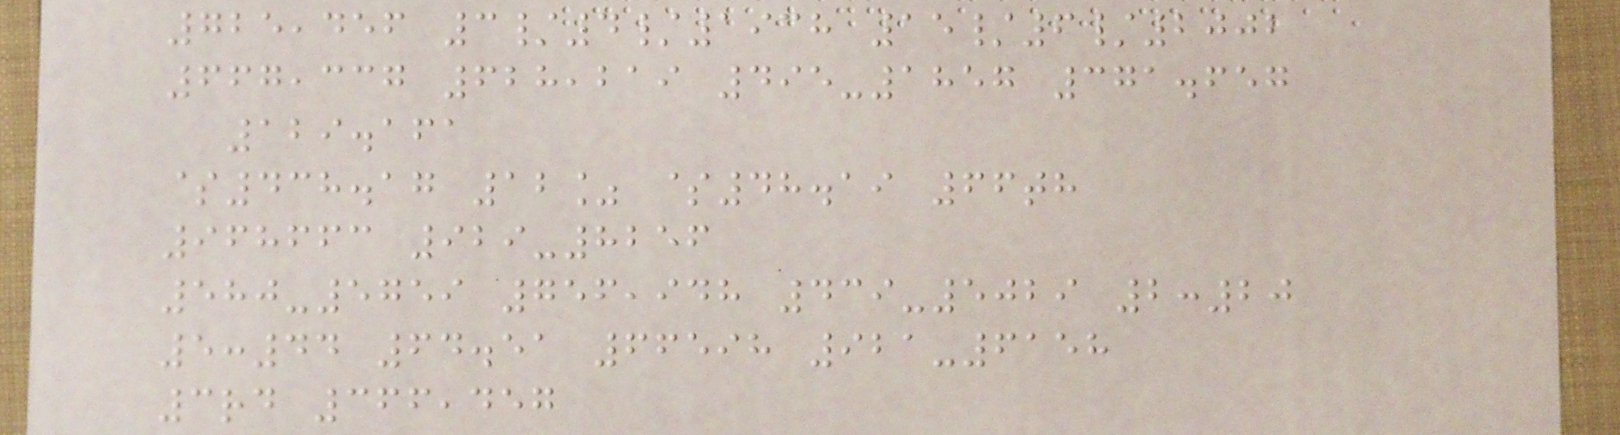725,456 3/4/1938 15/6/2002
667,337 628,219 495-1857 371.657
129.161
$438.17 12% $48.19 66th
968663 929-8256
580-5759 756,948 439-5029 2:20
5:44 64.51 66598 921-6158
3rd 366,457
